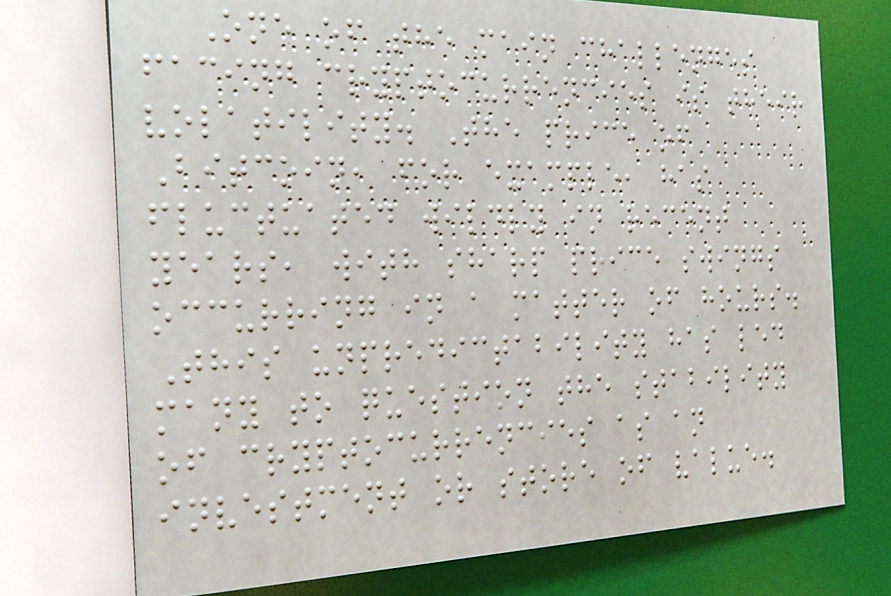One of the main challenges
facing cryptocurrencies is their
volatility. The price of
Bitcoin, for example, has
fluctuated wildly in recent
years, with sharp price swings
occurring in a matter of hours.
This unpredictability has led
many to question the stability
of cryptocurrencies as an
investment or store of value.
